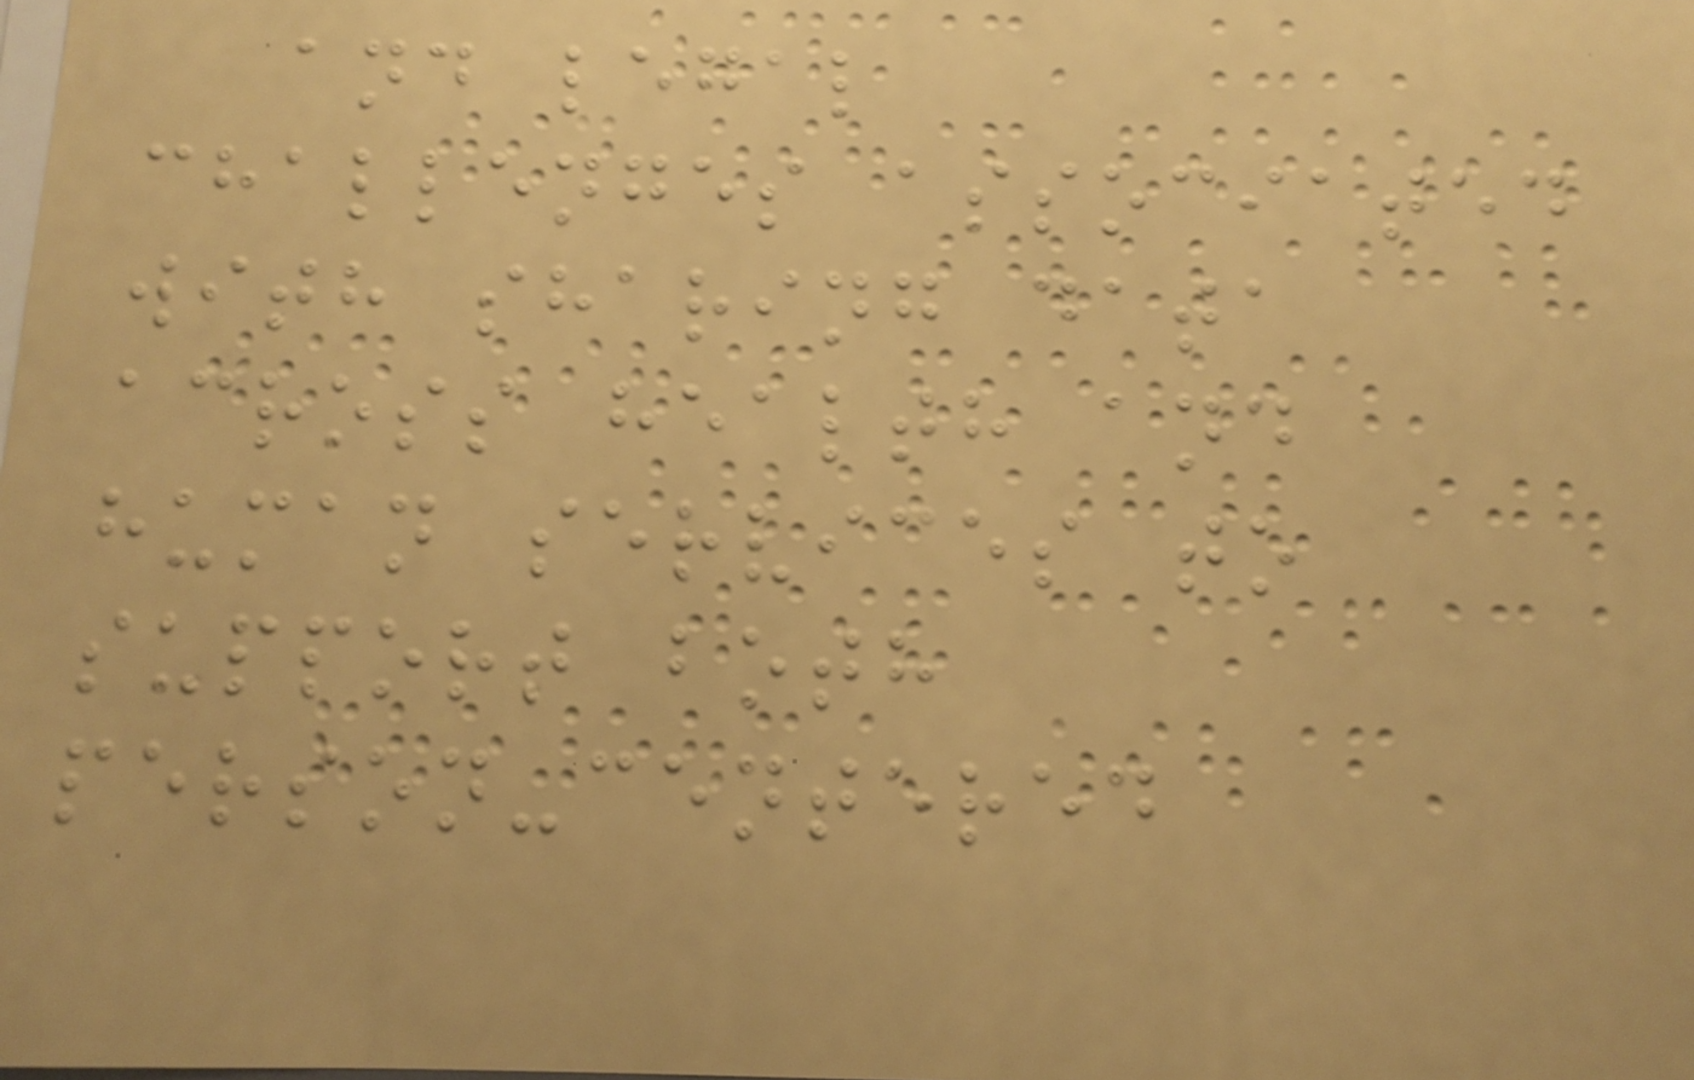and legal
challenges associated
with sharing data
across health and
human services to
support both
person-centered
